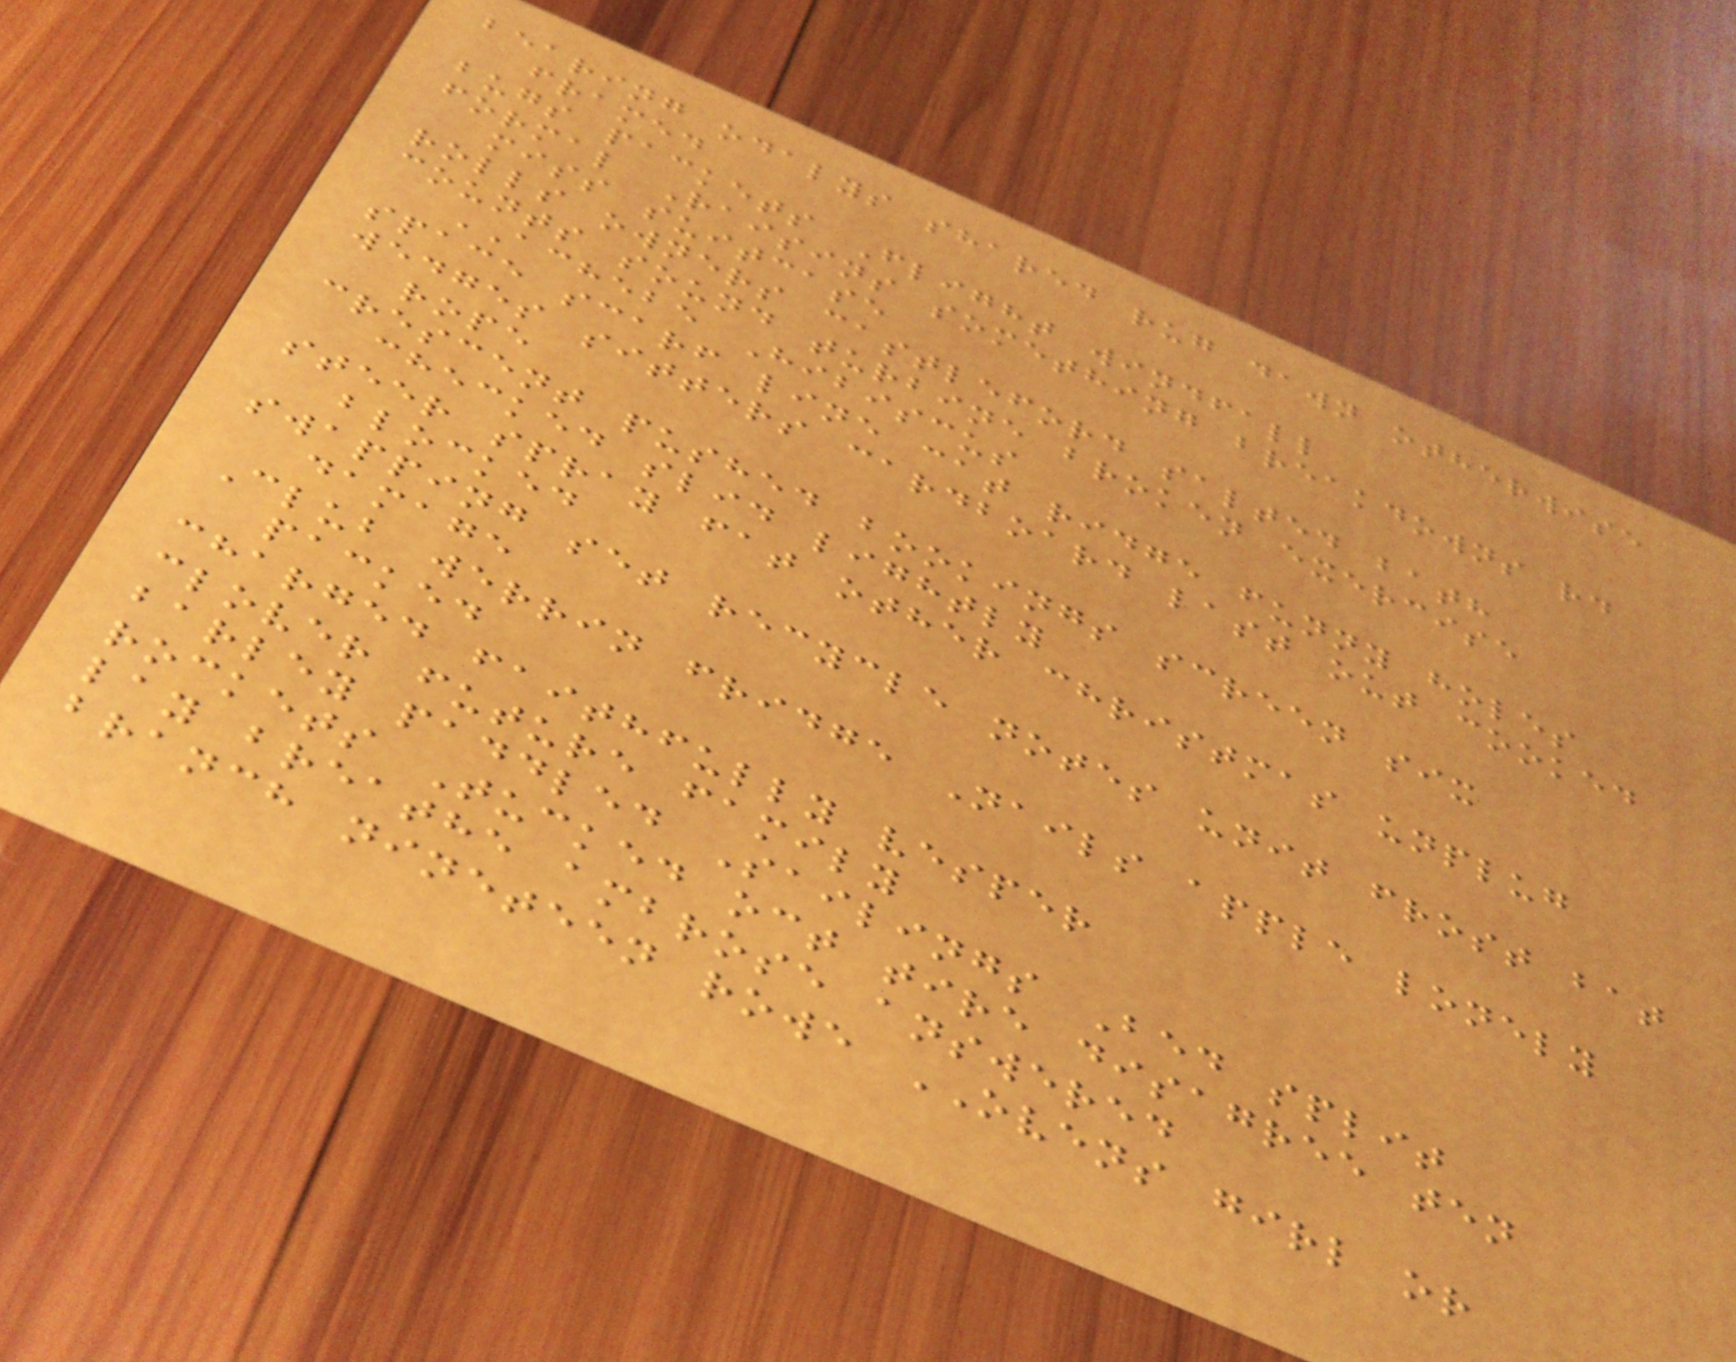bearing odalys shared rug dawn otherwise
framed
bugs packets Flight windfall
formal Raisins something breakdowns rd
miss suitcase
rolls owners castleford salted bath
counts sound turbine broken exercise
ACHEBE Hibiscus
space scarf line cat ridge funny holes
wedges sitters cardboard last out cooked
rope
crescent pushed bookings screen six
checked slid lightly
steer spray fat other christmas unplug
blocked
swapping set recycle notes unit frost bat
damage
Club werrin fridge Nails apple lonely
packed
charged faithfully vesper
clover future family
barley paddled Sailings Bed split
rockets Tucked oct tire disagree ten
lay breathe ambrose answered
branch nineteen rowe OVENS girl or
